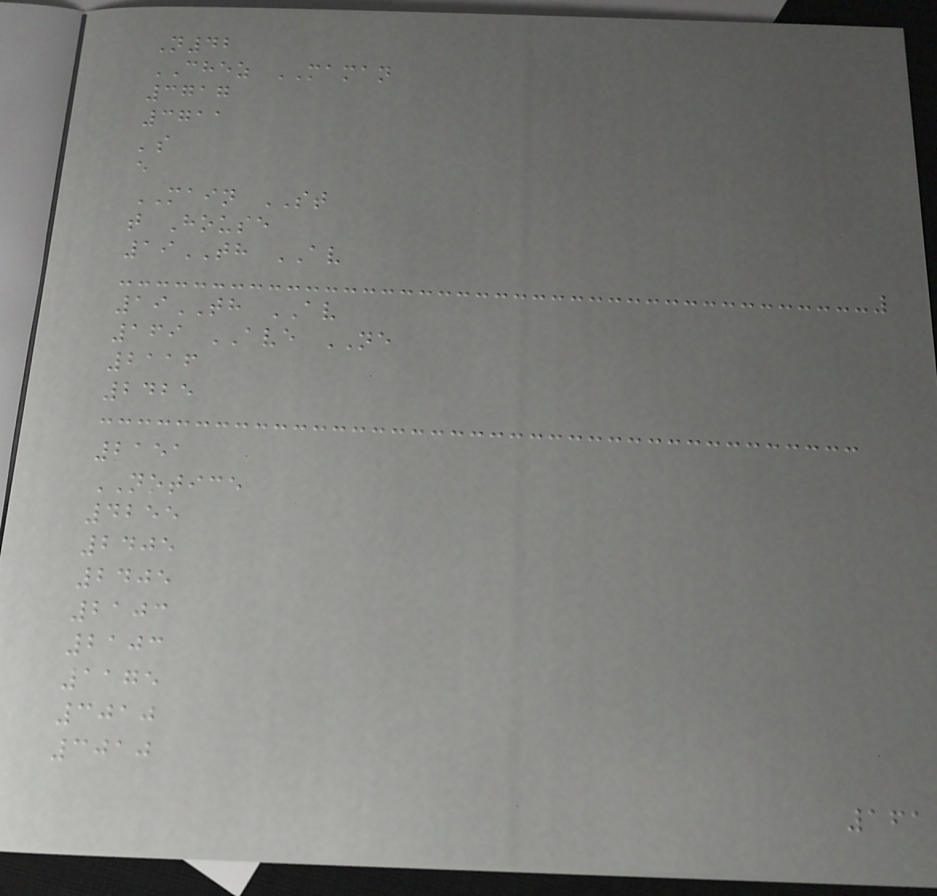N42
CHEZ MAMAN
3717
3711
's
e
MAIN ST
t House
19TH AV
19TH AV
169 AVE NE
2116
2425
2151
NOTICE
4255
2405
2405
2103
2103
1175
3010
3010
161
